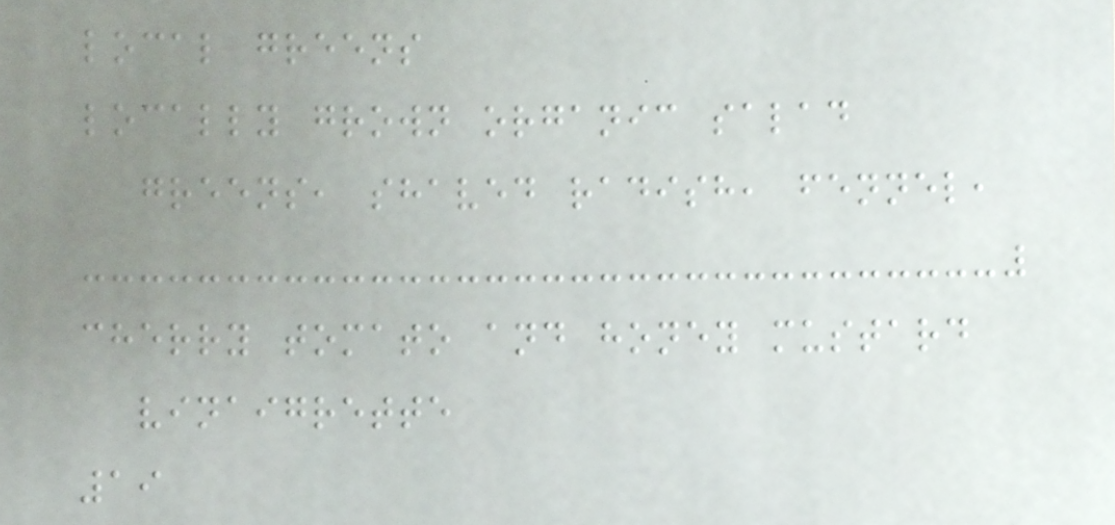local greens
locally grown organic salad
greens, shaved radish, fennel,
cherry tomato and honey mustard
vinaigrette
19
